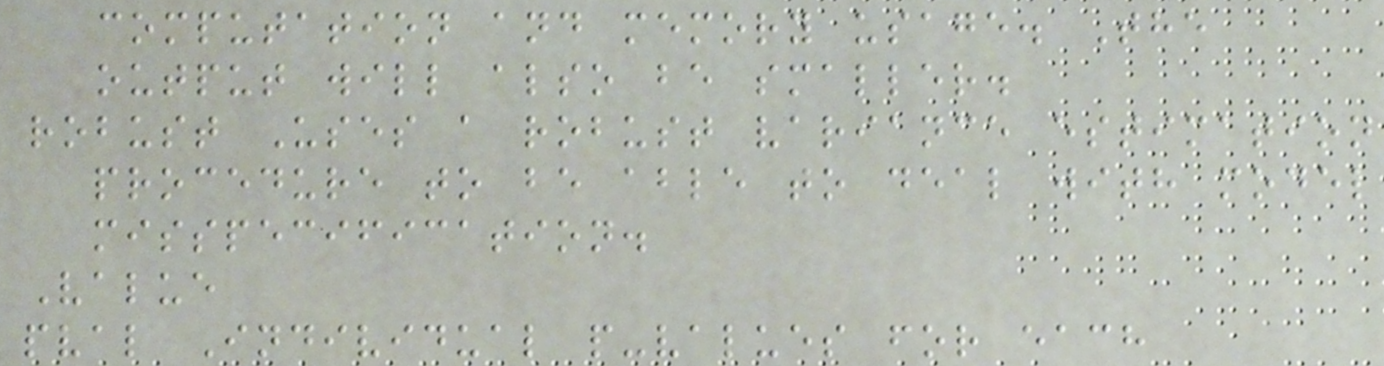computation and memory usage. The
output will also be smaller.
robust Uses a robust variance estimation
procedure to be able to deal with model
misspecification.
Value
pval Individual p-values for each
